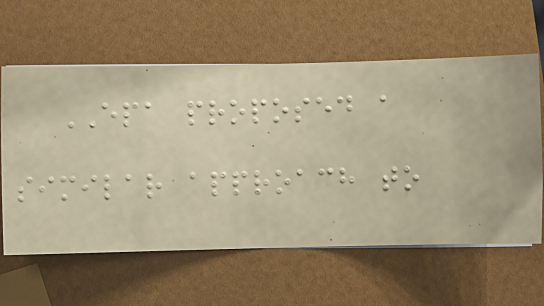EPA proposed a
similar approach to
